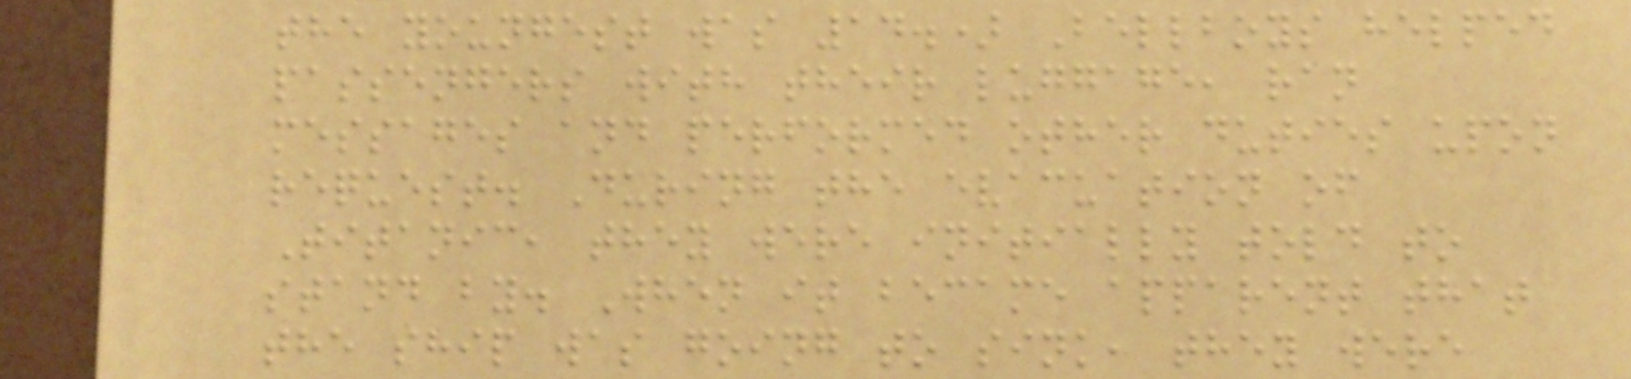the youngest was 14.) Bellboys helped
passengers with their luggage, ran
messages and performed other duties upon
request. During the evacuation of
Titanic, they were initially told to
stand by. When it became apparent that
the ship was going to sink, they were
